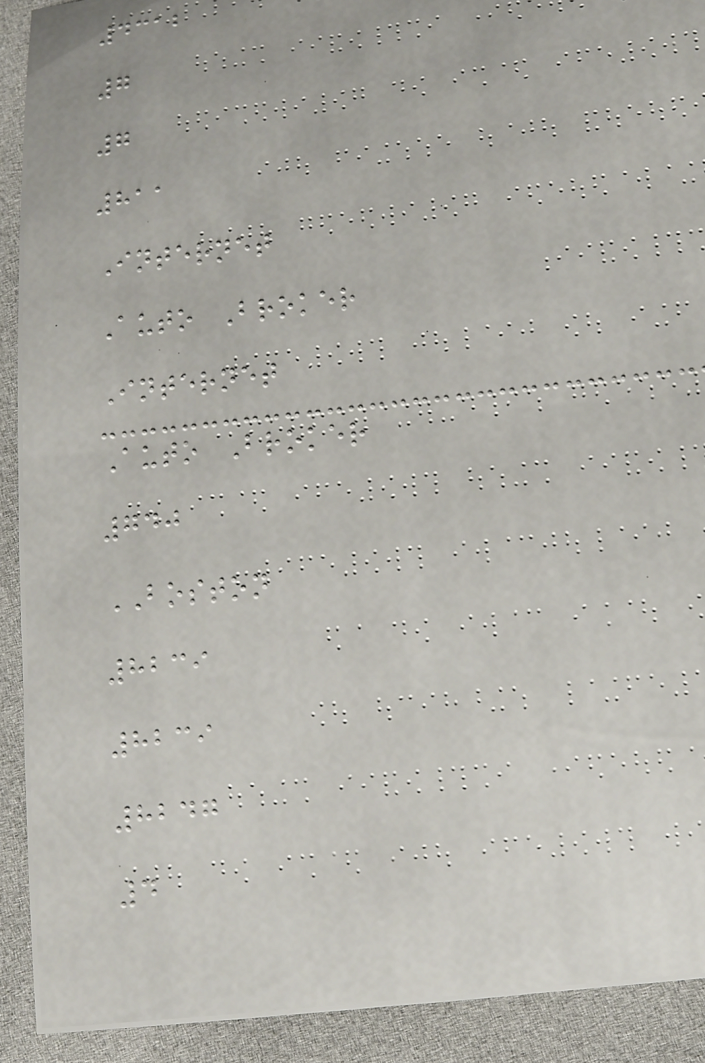4312
7
7
811
Internet
Auto Broker
Internet
Auto Broker
740
BOSTON
8239
8239
8247
4
